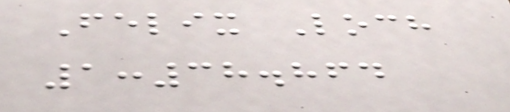Felix Loch
1:38.864
